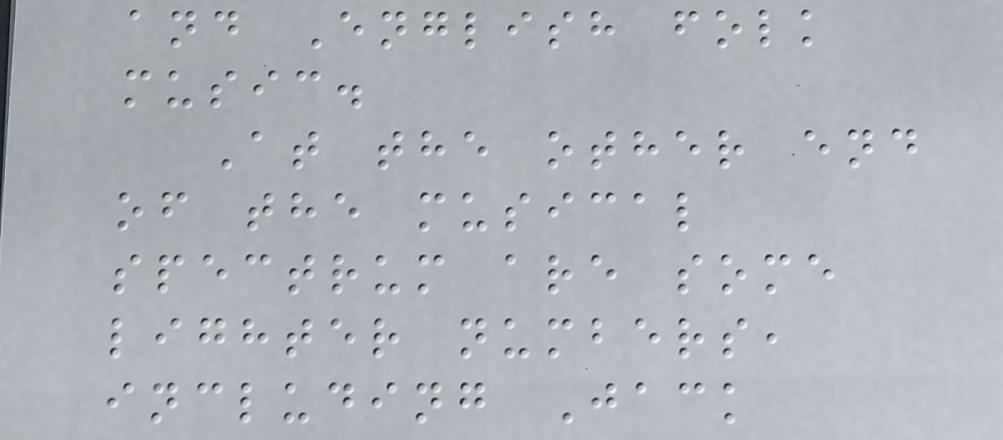and English folk
music.
At the other end
of the musical
spectrum are some
lighter numbers,
including Jack
